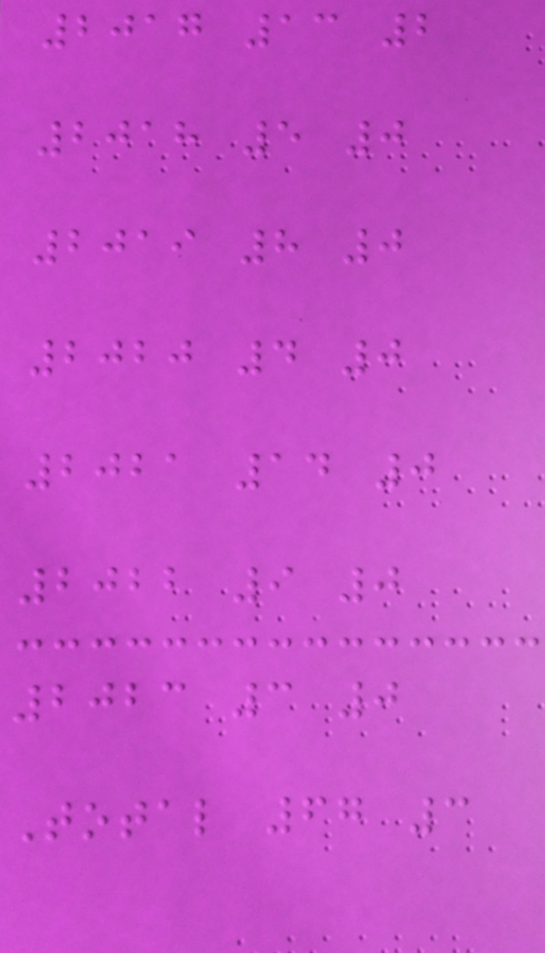2017 13 2
2018 5 0
2019 8 0
2020 4 0
2021 14 0
2022 9 0
2023 3 0
Total 67 3
